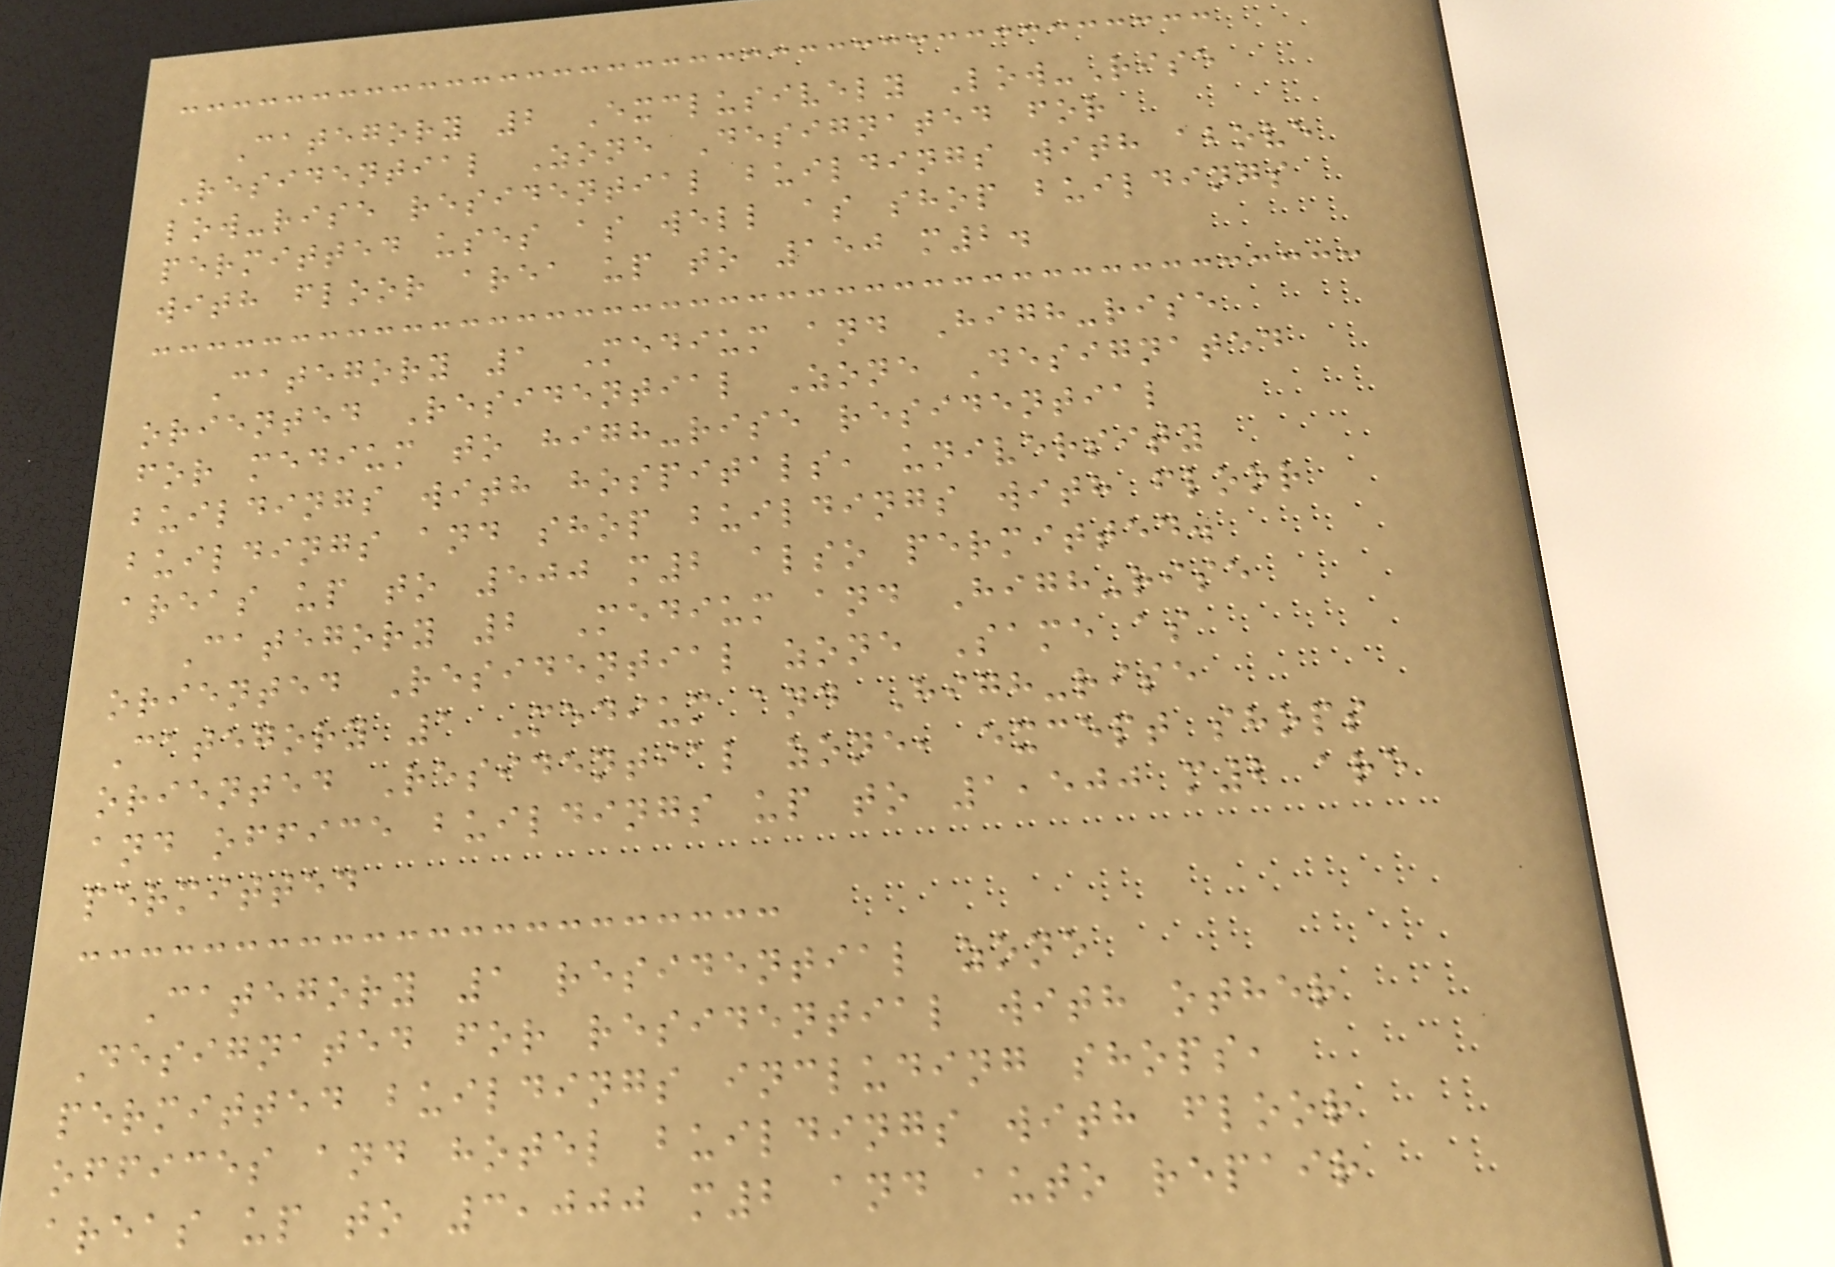Category 2 Exclusively Low-Rise
Residential Zone Designated for
low-rise residential buildings with above
permitted uses as well as shop buildings
with floor area up to 150 m2.
Category 1 Medium and High-rise
oriented Residential Zone Designated
for medium to high-rise residential
buildings with hospitals, university
buildings and shop buildings with floor
areas up to 500 m2 also permitted.
Category 2 Medium and High-rise
oriented Residential zone Same as
Category 1 Medium and High-rise
oriented Residential zone, except shops
and office buildings up to 1,500 m2 are
permitted
Category 1 residential zone
Designated for residential with other
permitted buildings including shops,
offices and hotel buildings with floor
areas up to 3,000 m2 and auto repair
